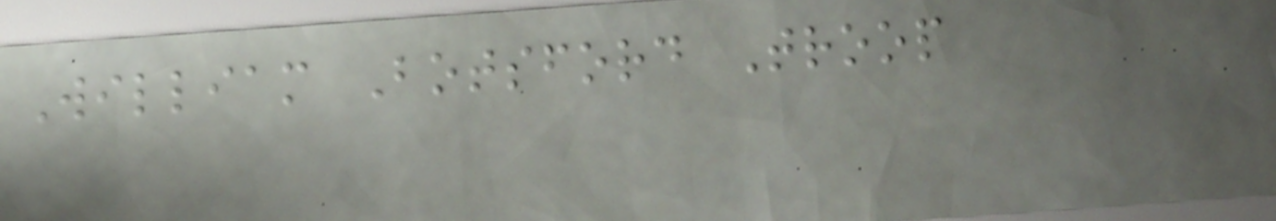William Botsford Troop
